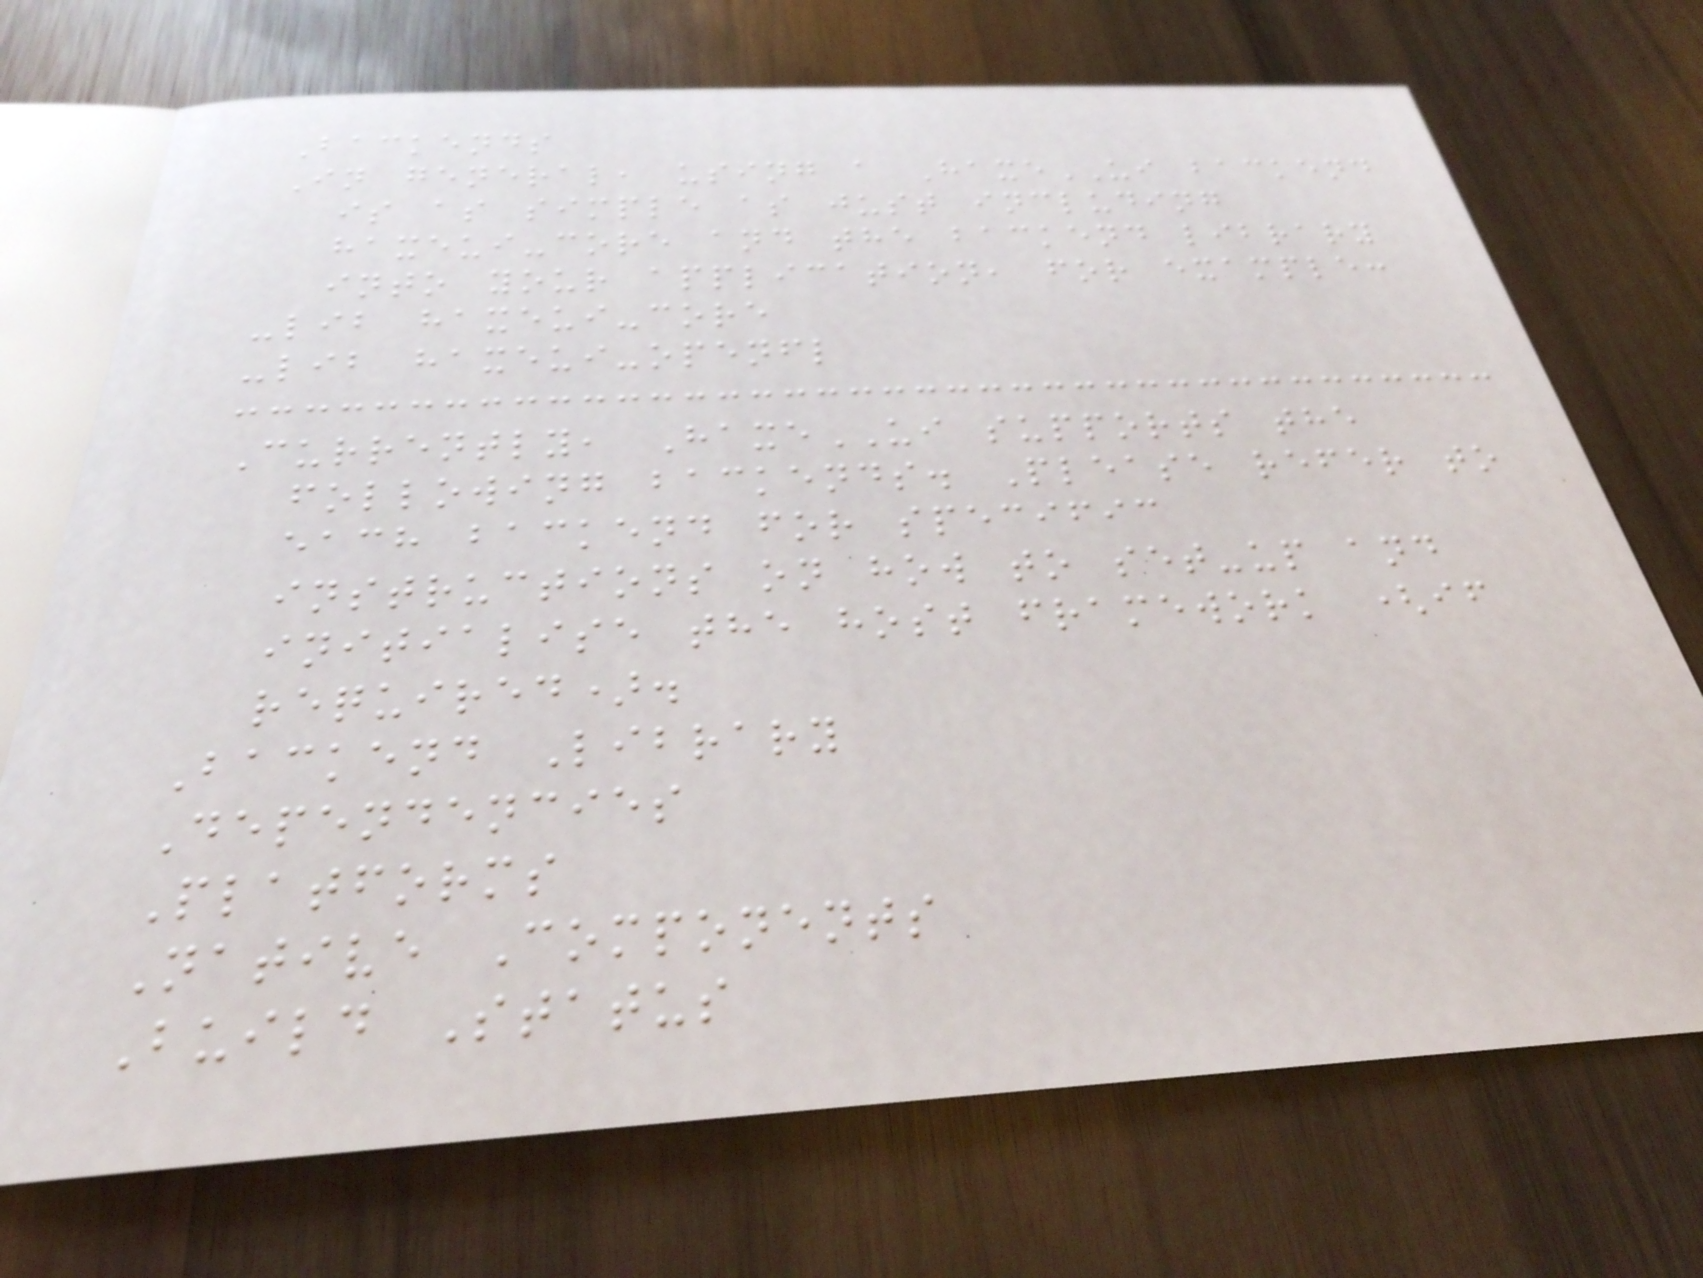Backends
In general, using a HaxeUI backend
is as simple as just including
haxeui-core and the backend library
into your application, for example:
-lib haxeui-core
-lib haxeui-openfl
Currently, HaxeUI supports the
following backends. Please refer to
each backend for specific
instructions on how to set-up and
initialise the host framework (if
required).
Backend Library
Dependencies
Platforms
Native Components
Build Status
